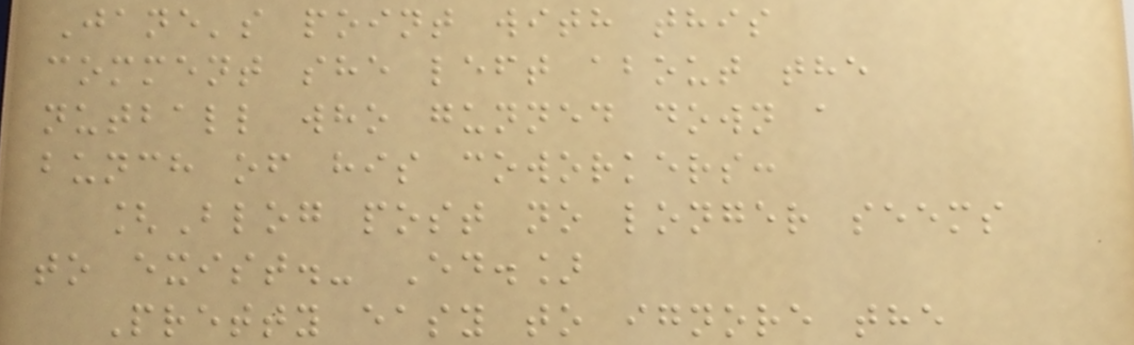Jane's point with this
comment she left about the
nutball who gunned down a
bunch of his coworkers:
[Blog post no longer seems
to exist.- Ed.]
Pretty easy to ignore the
